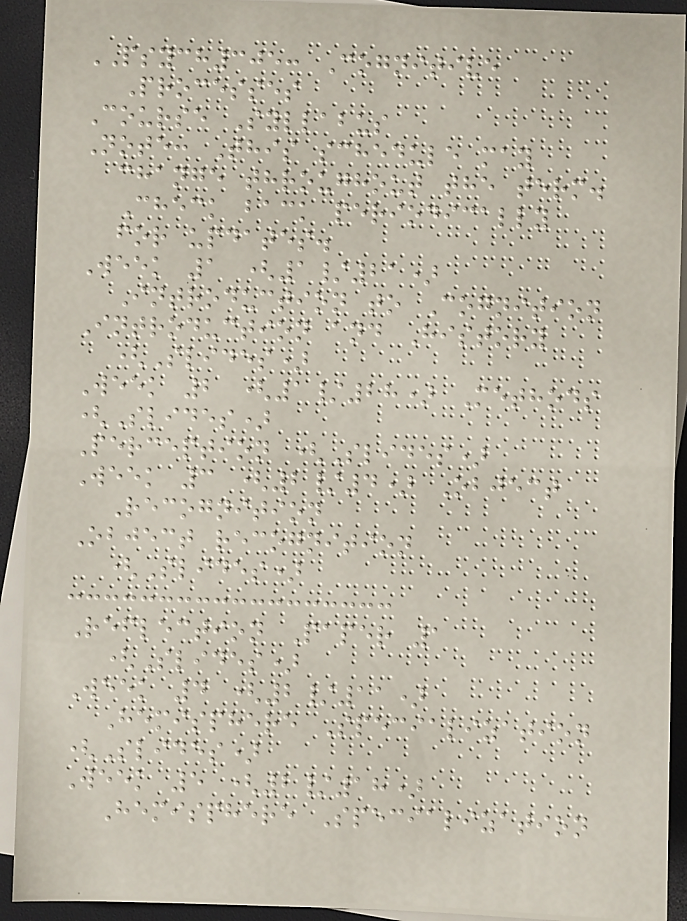PSYCH305: Cognitive
Processes
Course Syllabus
Note: This schedule may
change throughout the term.
Check back periodically
for updates.
Week 1 (1/21)
Introduction to Cognition
Introduction and History
(Slides)
Week 2 (1/28) Methods
(Slides)
Perception (Slides)
Week 3 (2/4) Object
Recognition
Object recognition
(Slides)
Reflection Paper 1
(Slides)
Week 4 (2/11)
Hemisphere Specialization
(Slides)
Week 5 (2/18)
Hemisphere Specialization
